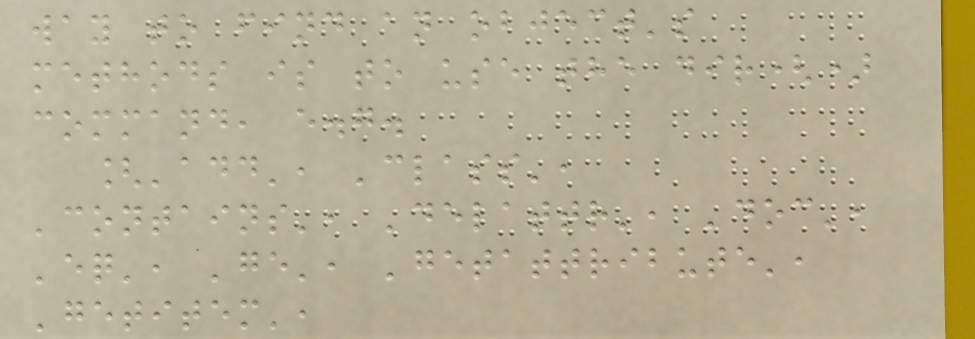way to find an object's
methods is to use the dir()
command, e.g.
['add', 'class',
'contains', 'delattr', 'doc',
'eq', 'ge', 'getattribute',
'getitem',
